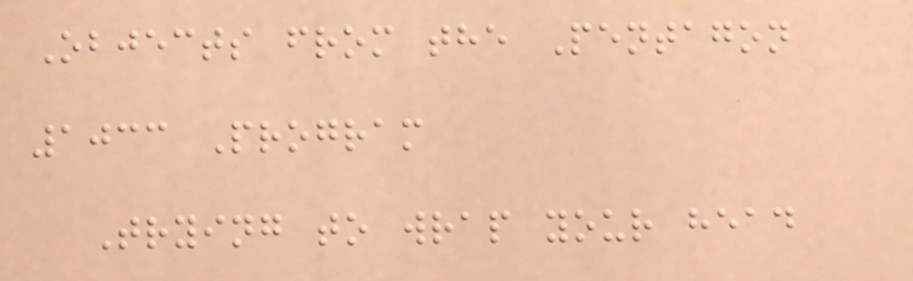Objects from the Pentagon
1033 Program
Trying to wrap your head
